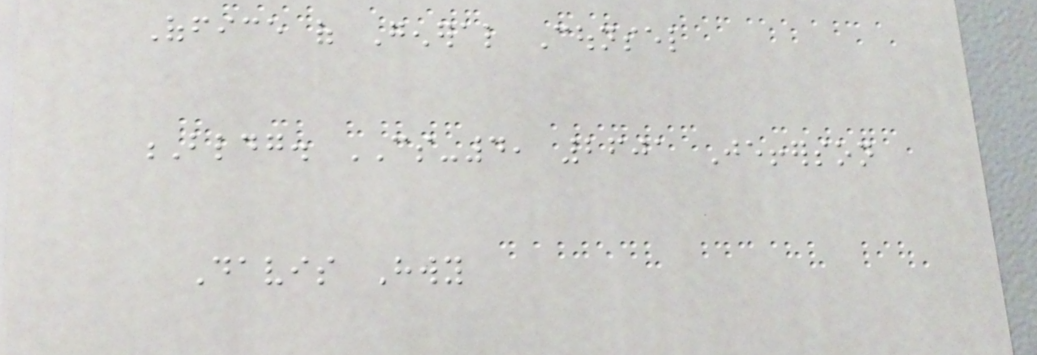Office of General Counsel
Bldg. CS-4, 2601 Jefferson
Davis Hwy
